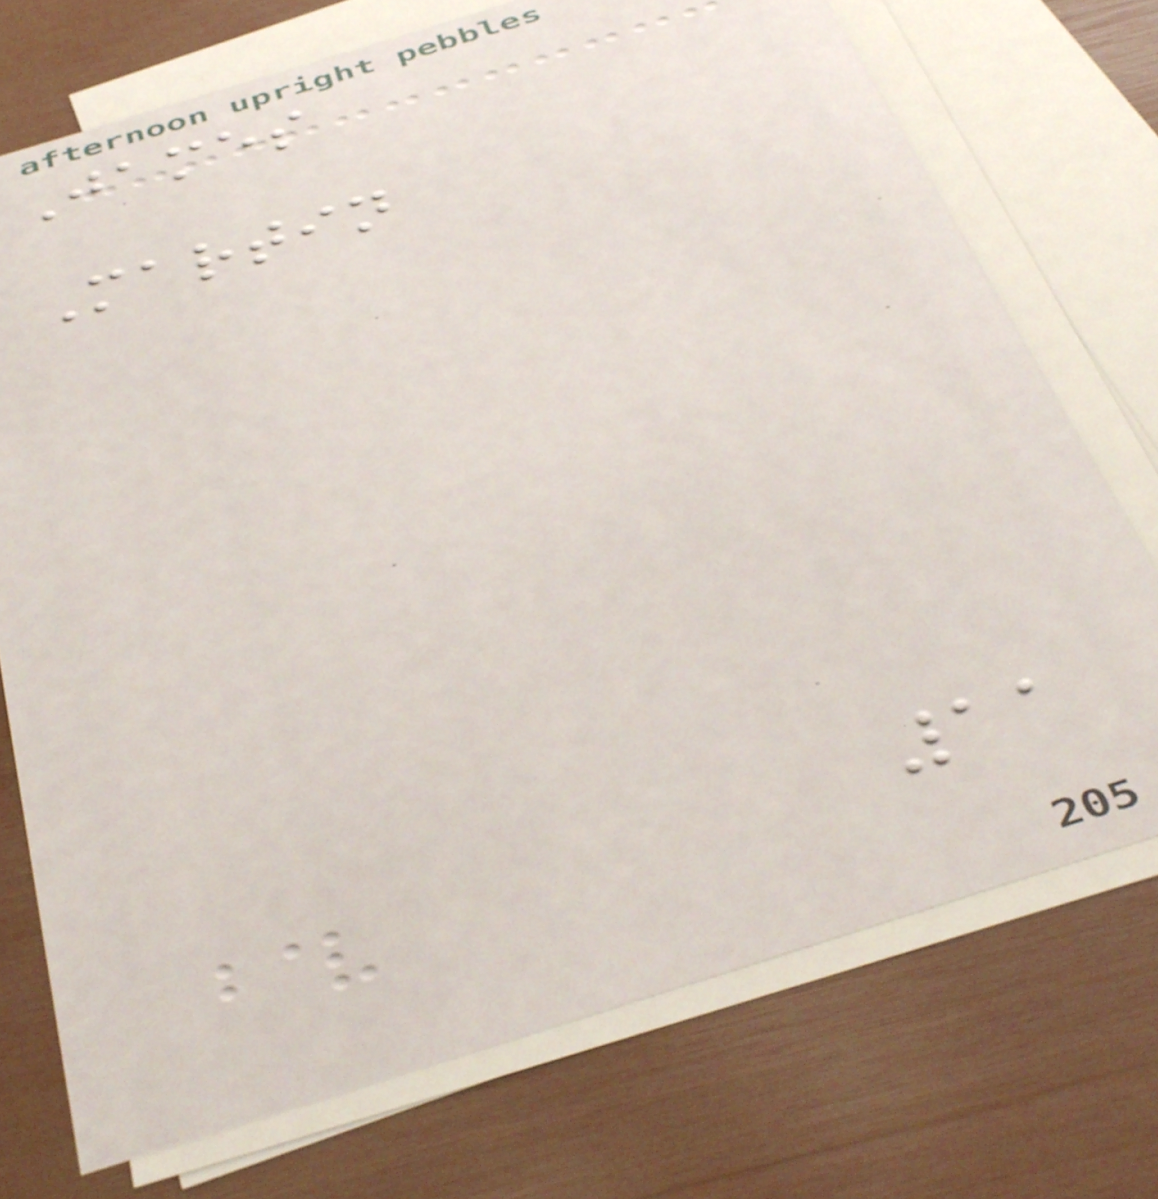James
Martin
11
